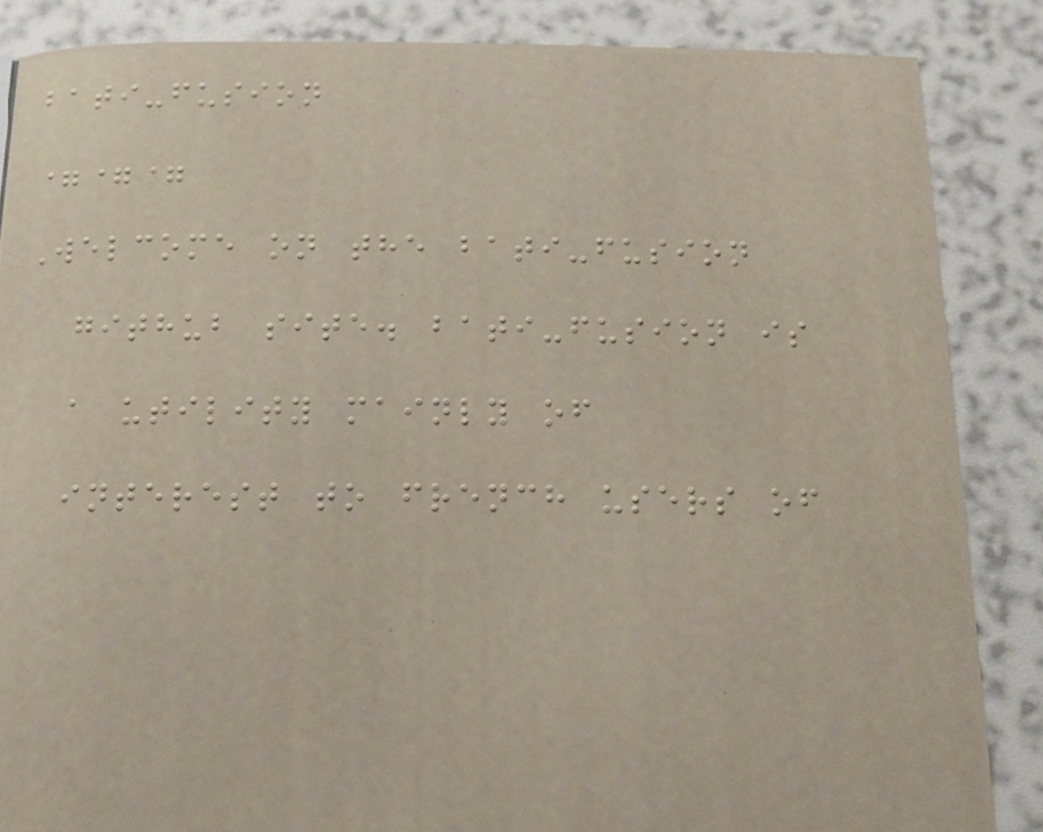bati-fusion
===
Welcome on the bati-fusion
github site. bati-fusion is
a utility mainly of
interest to french users of
